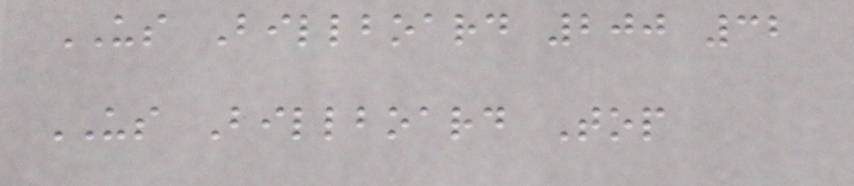US Billboard 200 32
US Billboard Top
